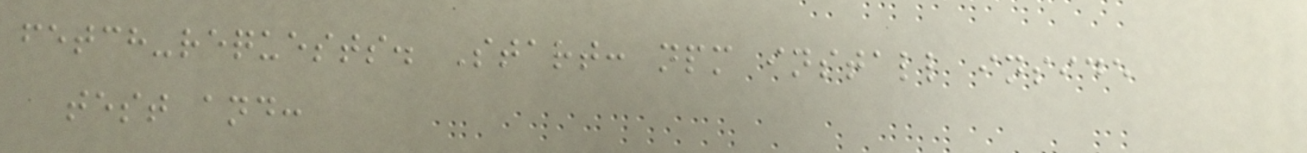fetch-requests. Start: npm install inside
test and:
